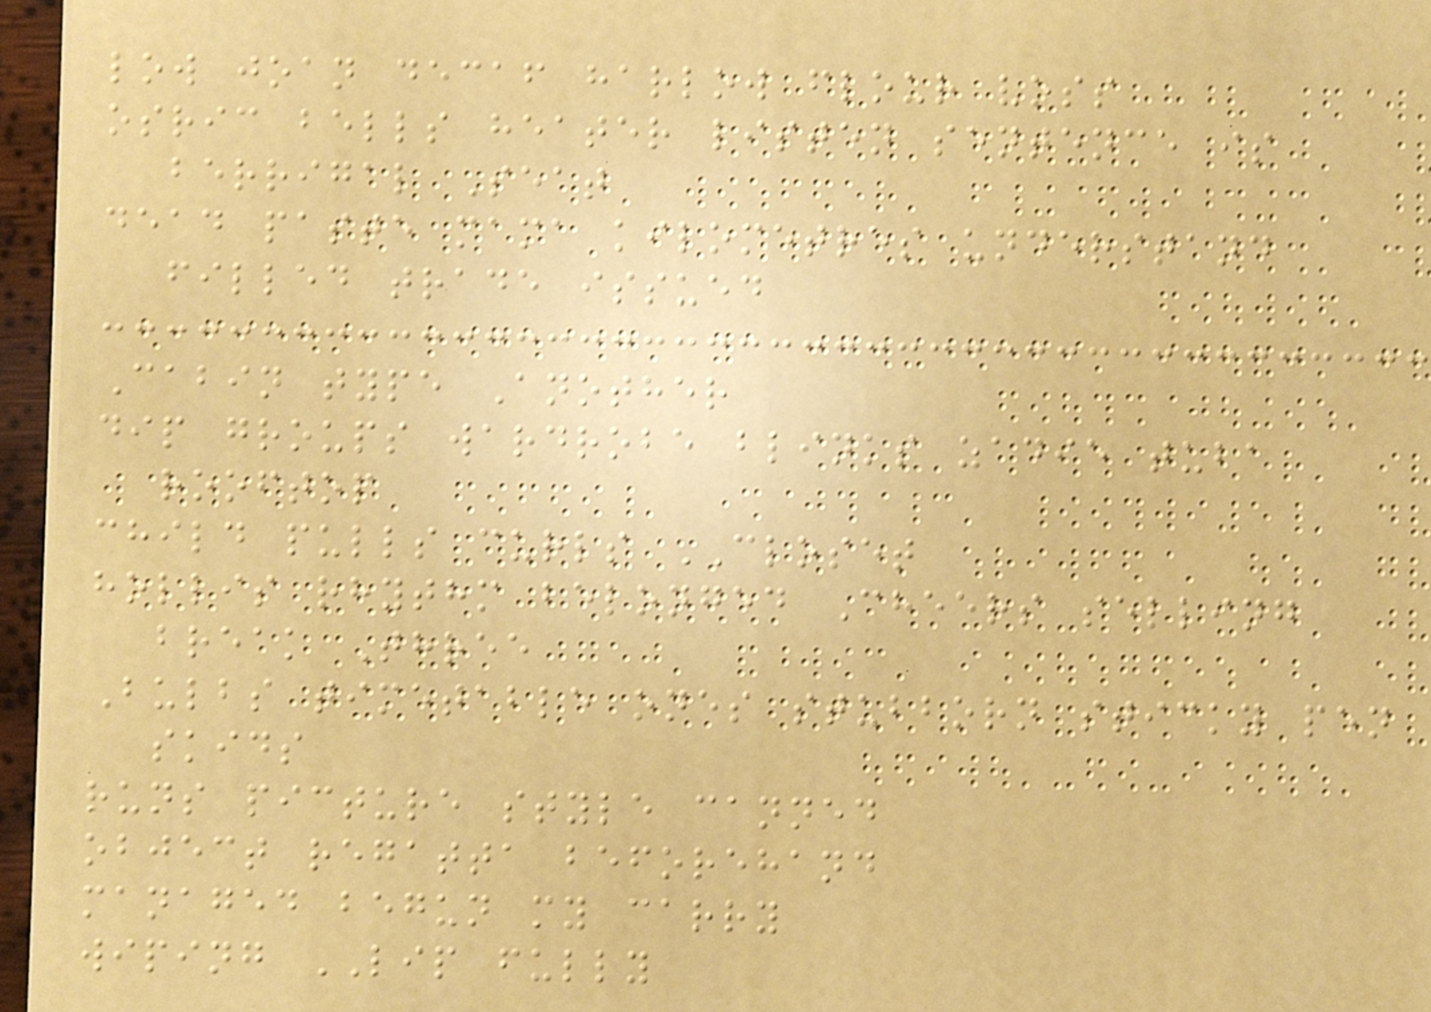low joan decaf harlow flour voss
osric bells heater listen sentence is
berrigal Seat
dead paste mama kilometres understand
filled trade issued
Cabin type Another
dip groups wardrobe blinks zadie tuba
rooftop
child pulls curls CLOSET
hollis rhythm belonged Cheers selling
break Three
Bulbs timetable ones stubborn sticky pen
skids
runs picture style canned
object regatta beforehand
managed begun my carry
wiping LIP fully
